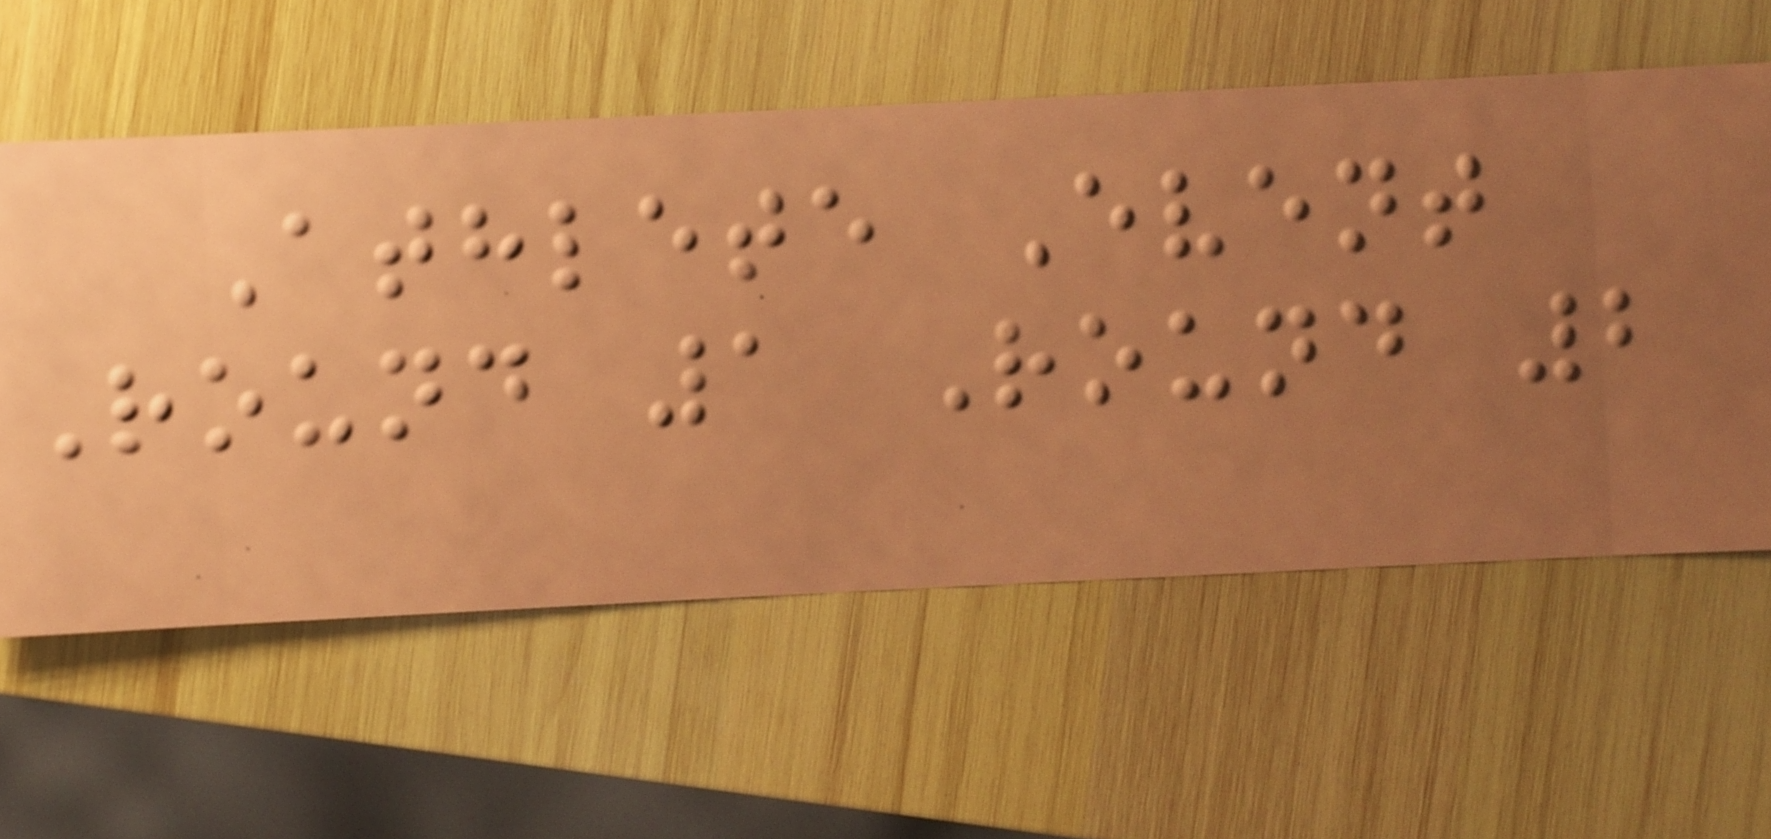Athlete Event
Round 1 Round 2
